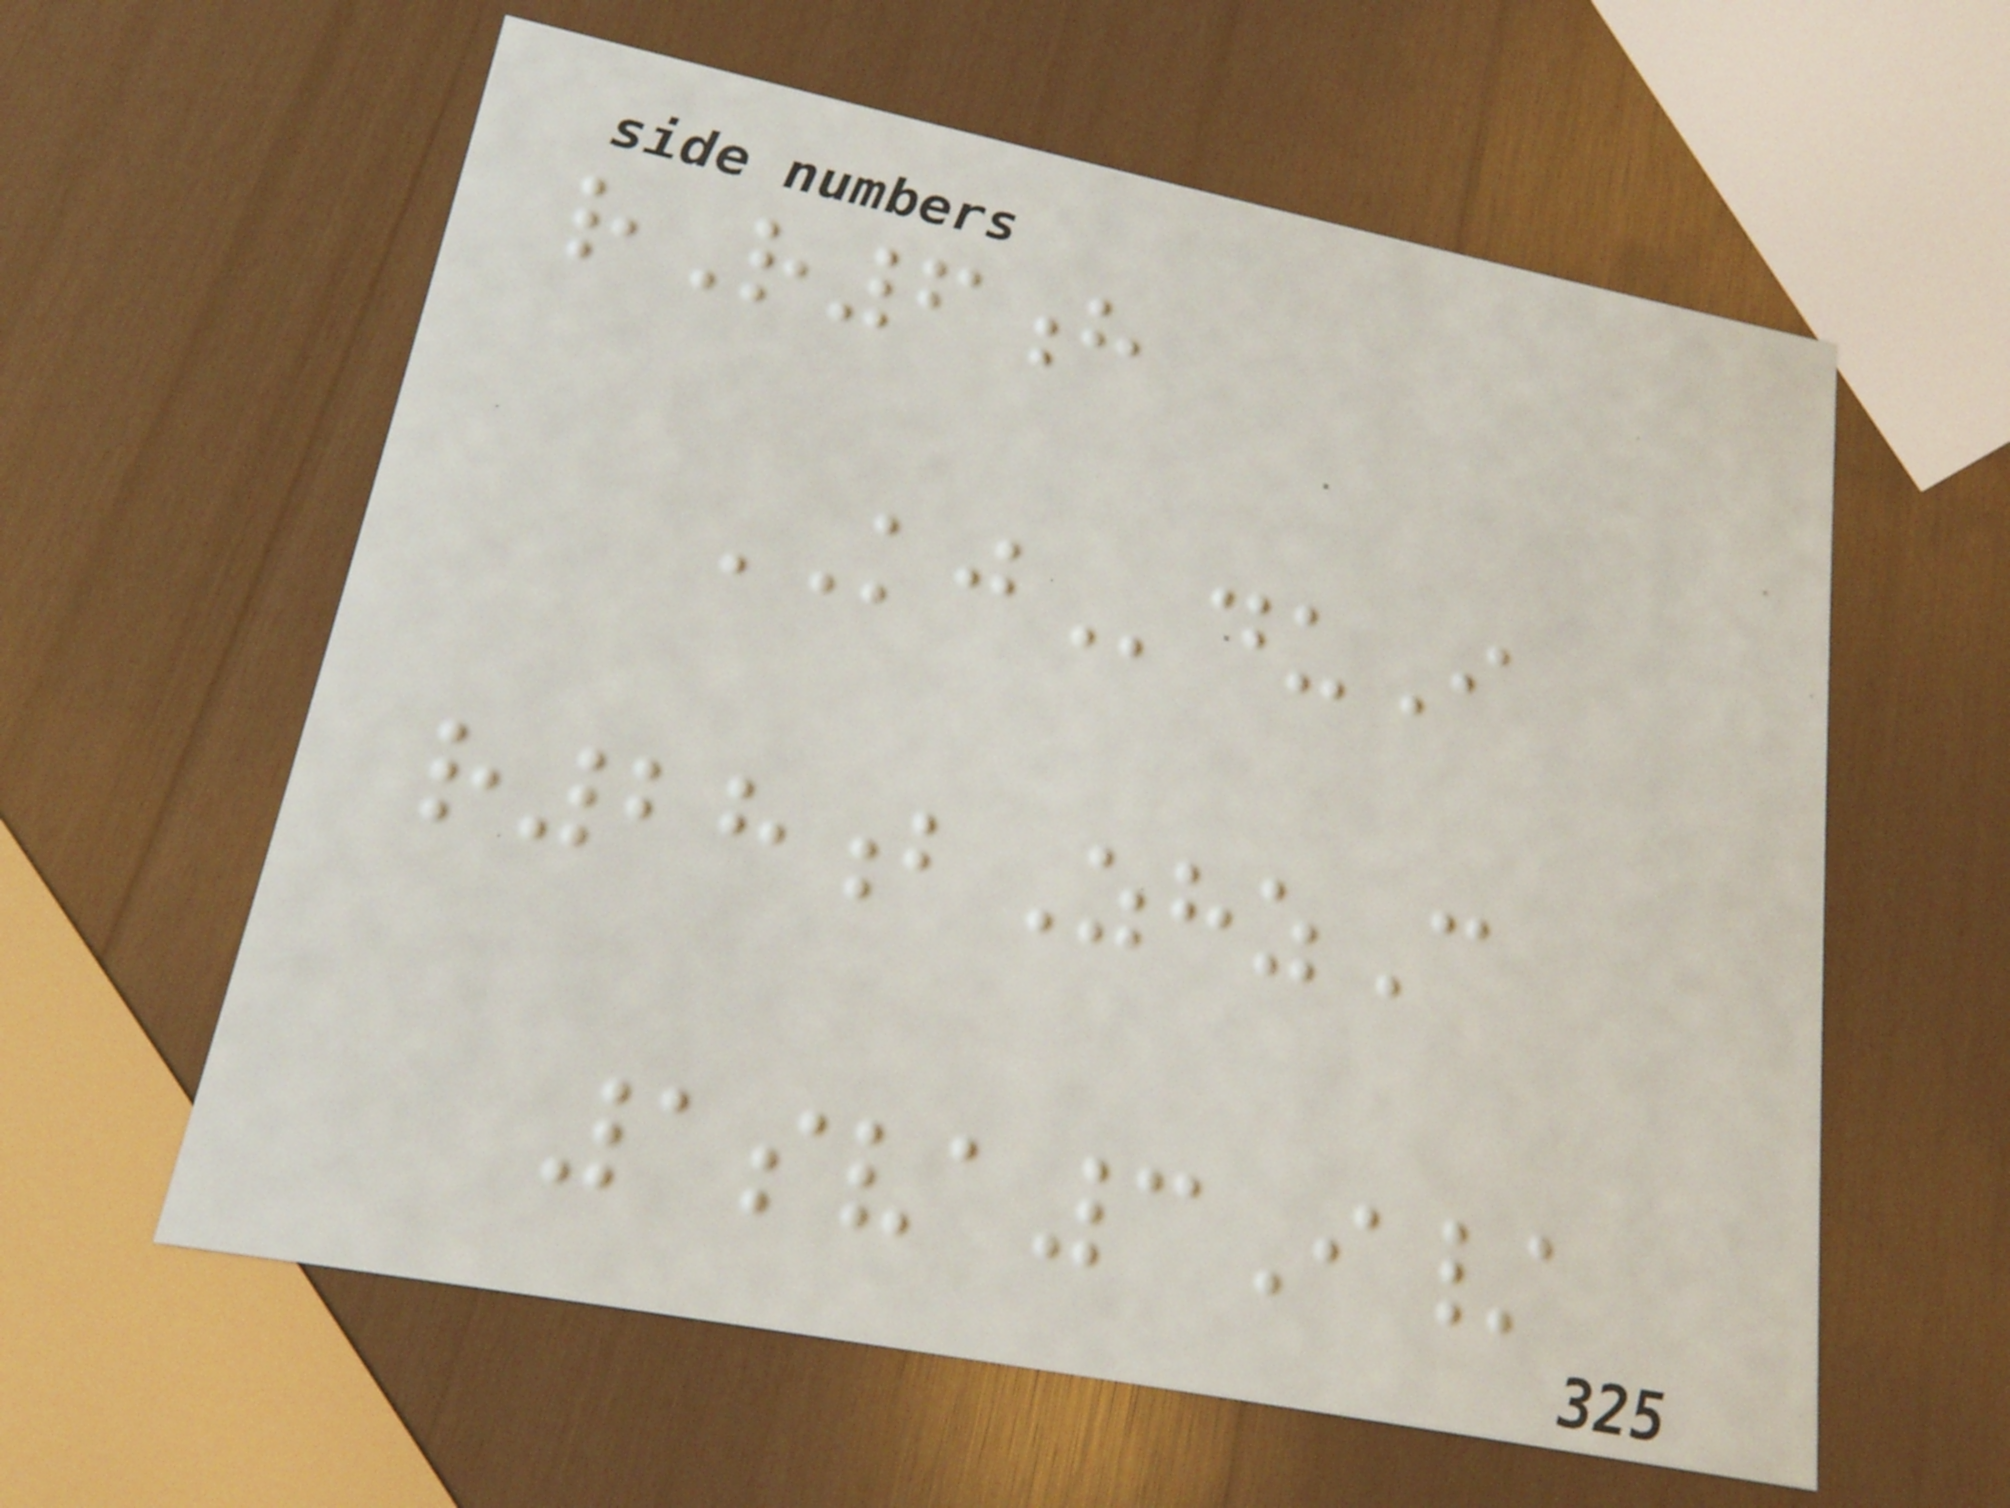rR6h
KJduI
r28bZhzC
1sva3I/
